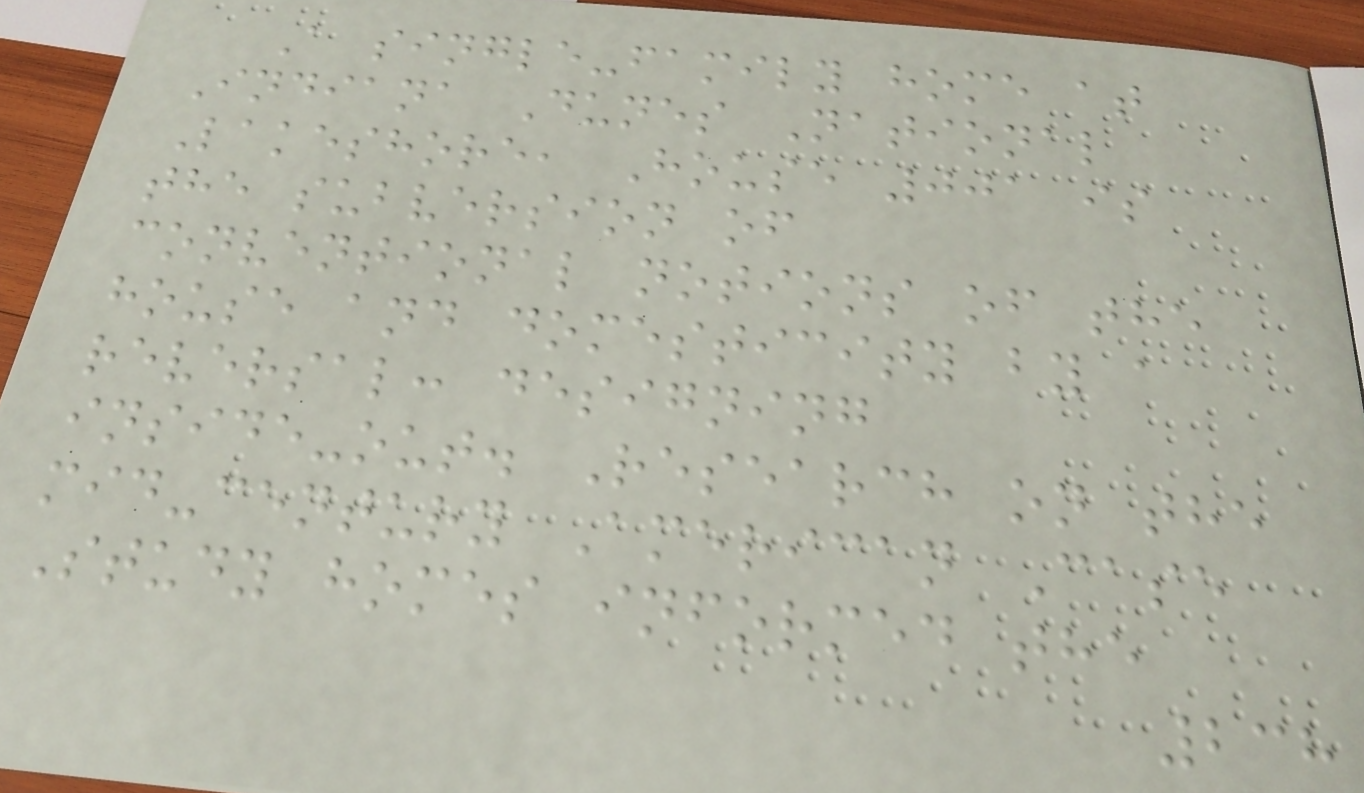A single-family home at
Indiana Dunes National
Lakeshore, House 001 is
the subversion of
conventional notions of the
house and domesticity by a
reversal: designing
inside-out. Research on the
mid-century American Case
Study homes informed the
238
